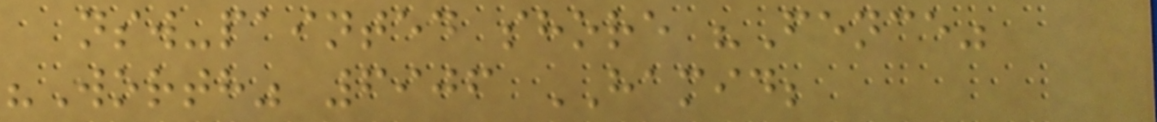nsw-painted shore "Fence"
"Worth" 6906 HAMID;
